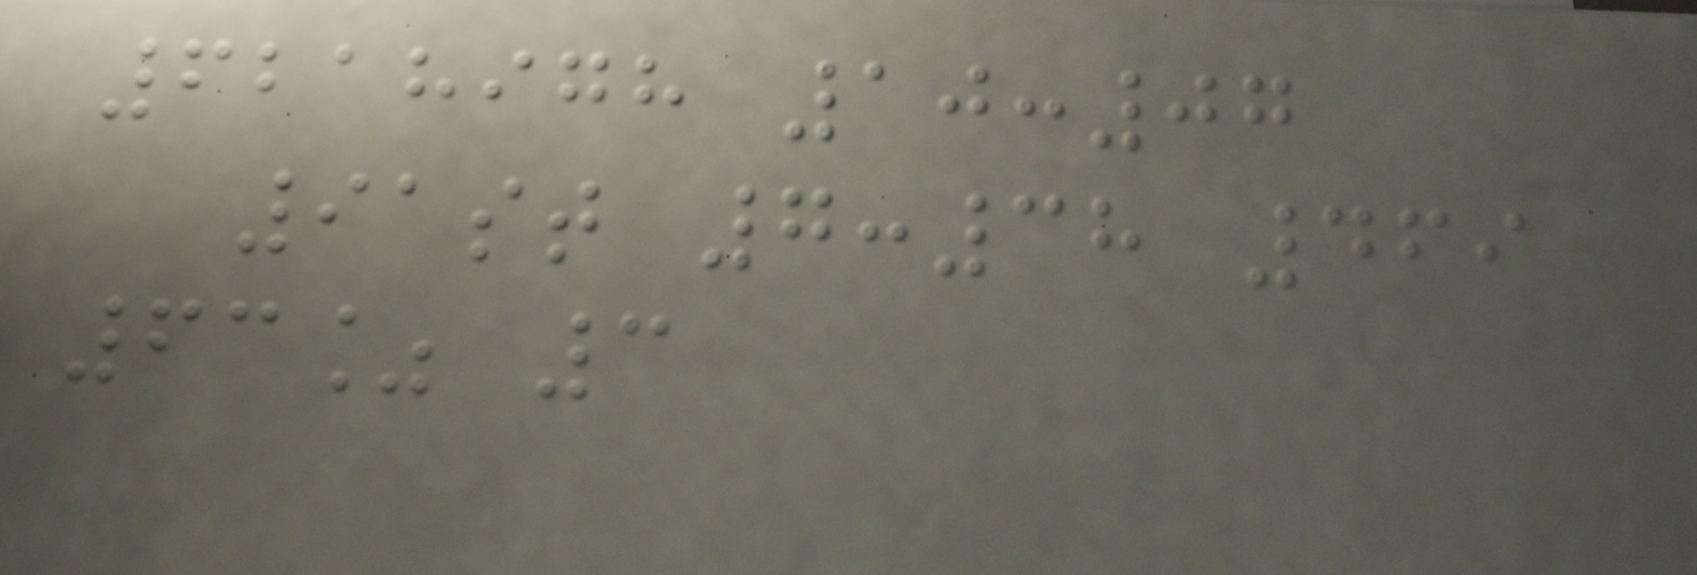6218978 10:07
91st 7:38 469
63% 3
